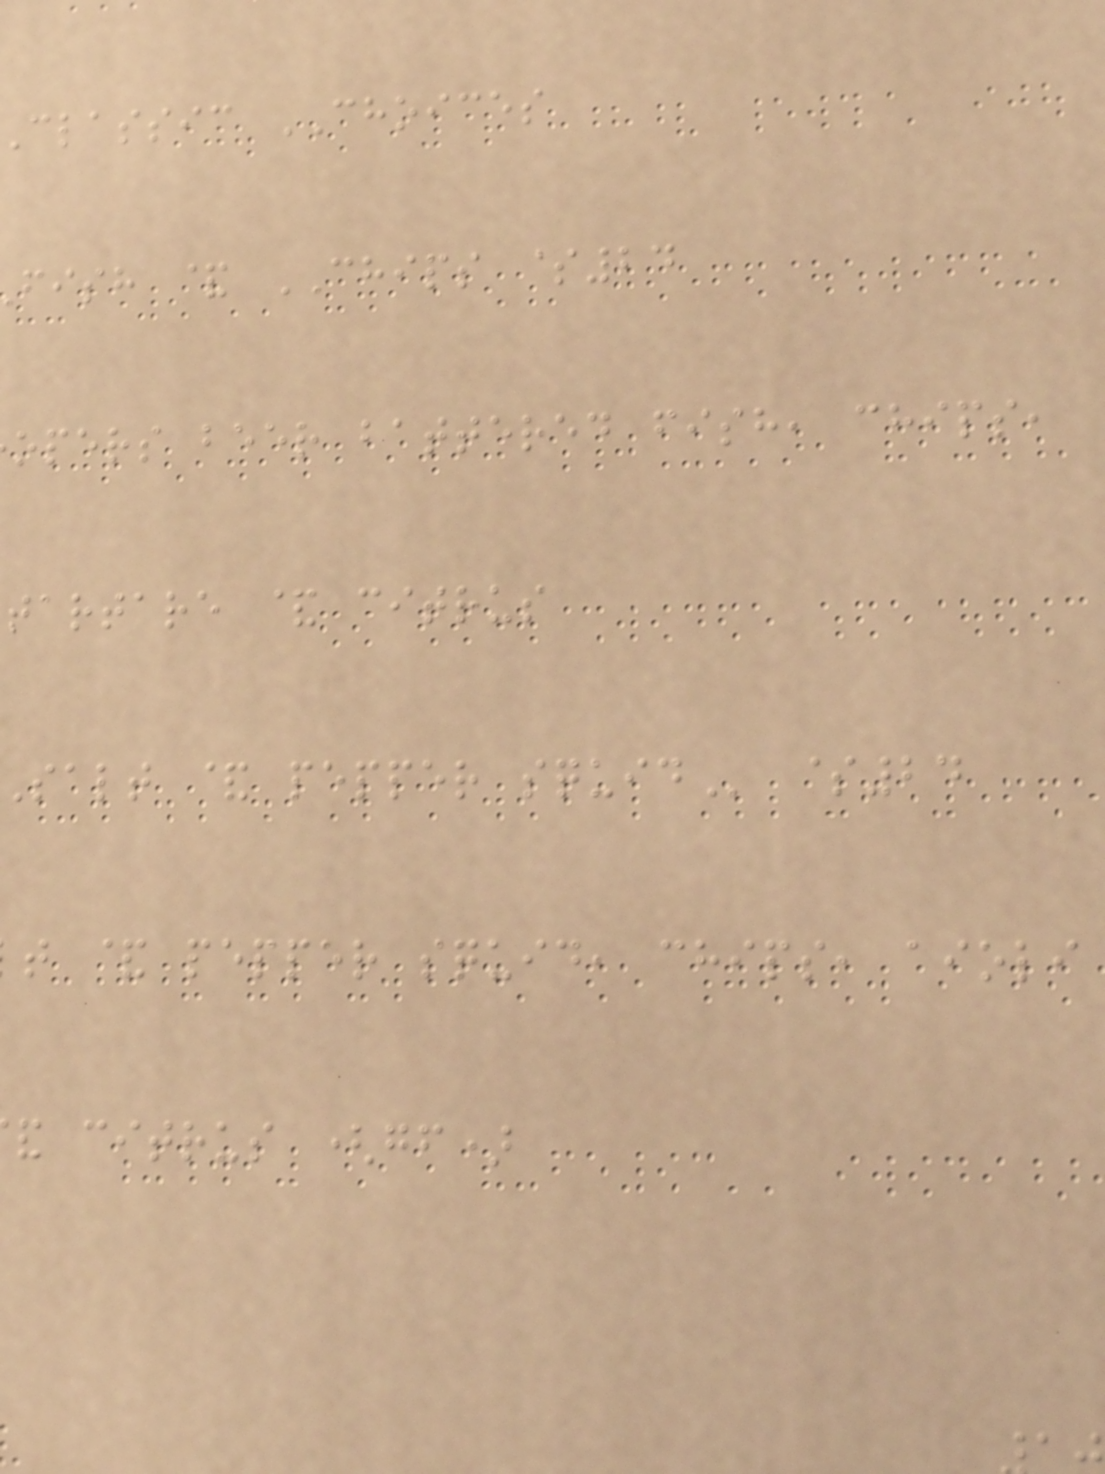classic CHOICES
fish & CHIPS $24
opers beer battered fish, chips,
tartare & citrus
salt & pepper
t & pepper squid, chips, aioli
citrus (gf)
